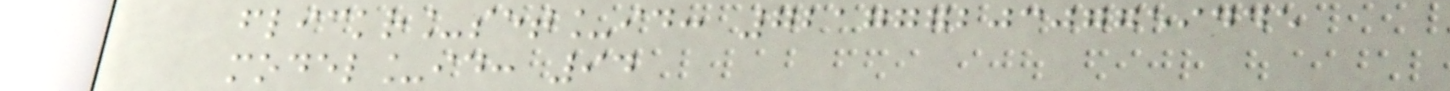flickr_set_id: 72177720307759445
model_id: 94
